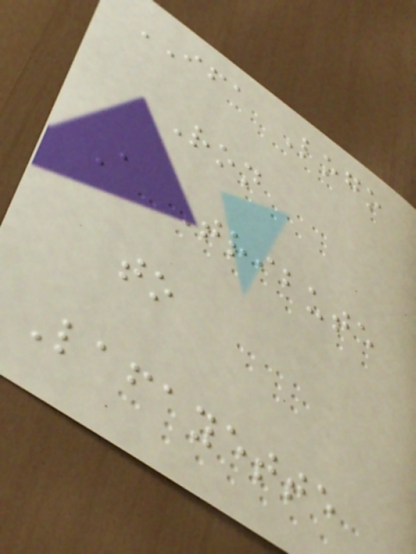IFA Logo
Ron
A Tribute
to
Lafayette
